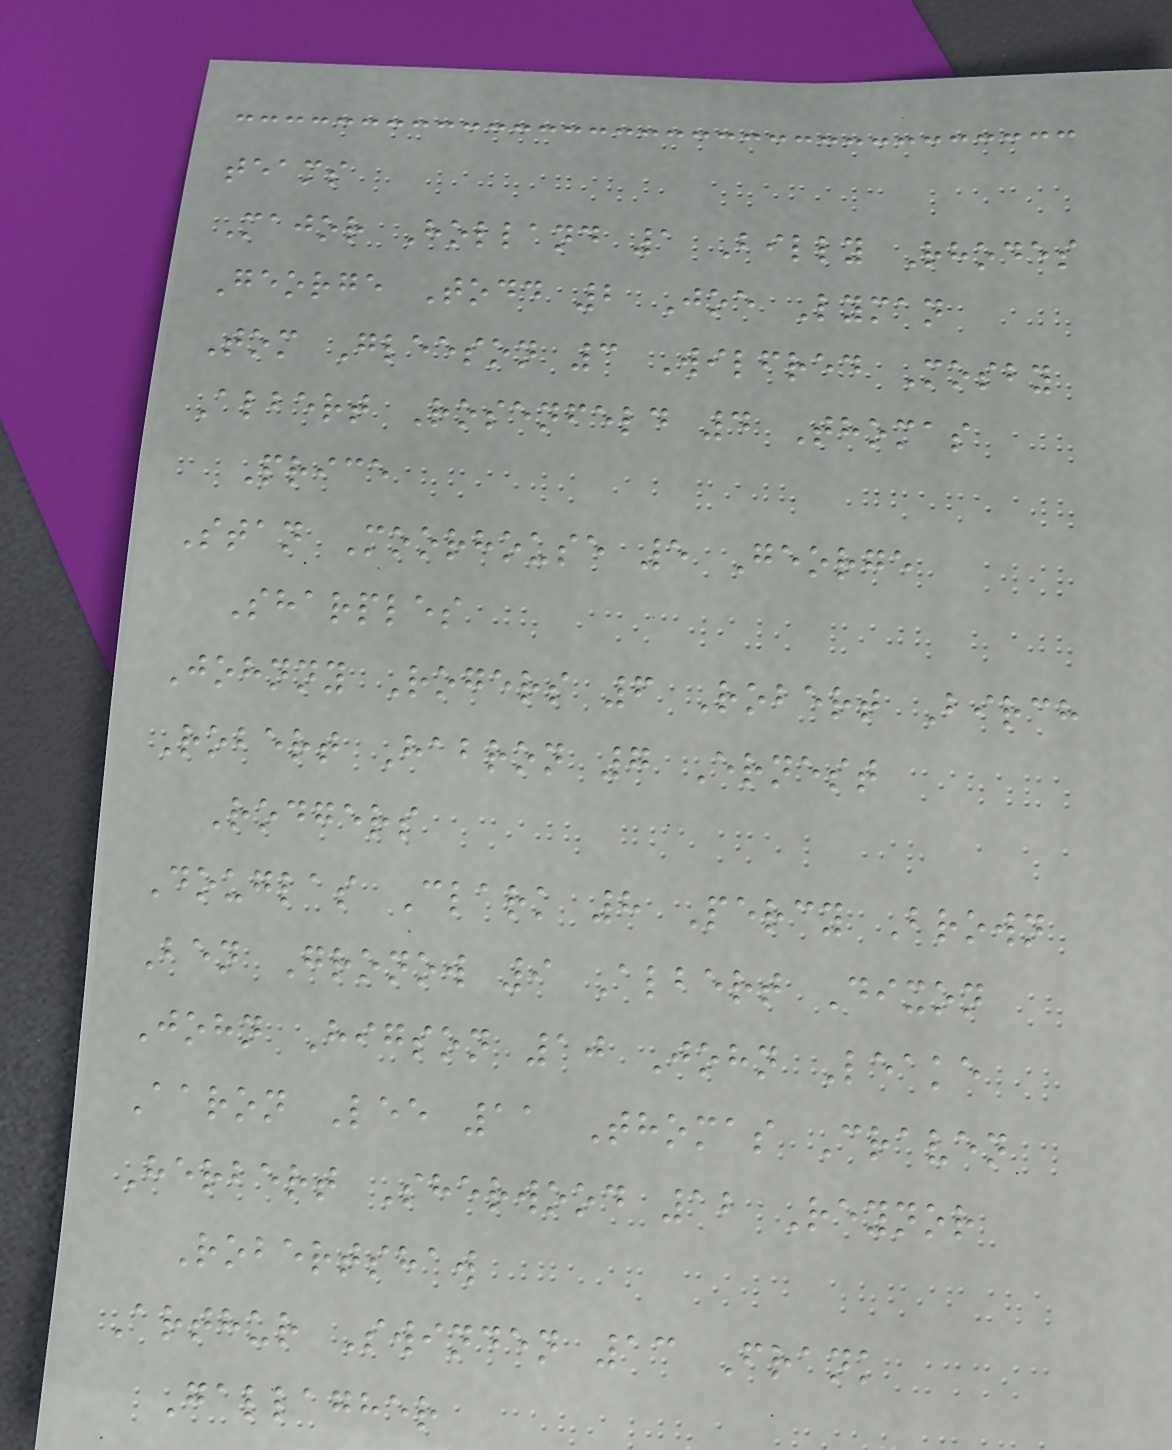teams
Major Holland 1 Billy Rhodes
George Todd 2 Joe Lyman
Tom Gleeson 3 Wilfred Mosby
Albert Rosenfeld 4 Thomas
Price
Stan Moorhouse 5 George
Sharples
Johnny Rogers 6 Robert Birch
Robert Habron 7 Ernest
Rodgers
Douglas Clark 8 Percy Brown
Ben Gronow 9 Albert Dixon
John Higson 10 John Leake
Aaron Lee 11 Thomas Craven
Herbert Sherwood 12 Reynor
Robertshaw
Arthur Swinden 13 Frank
Gallagher
